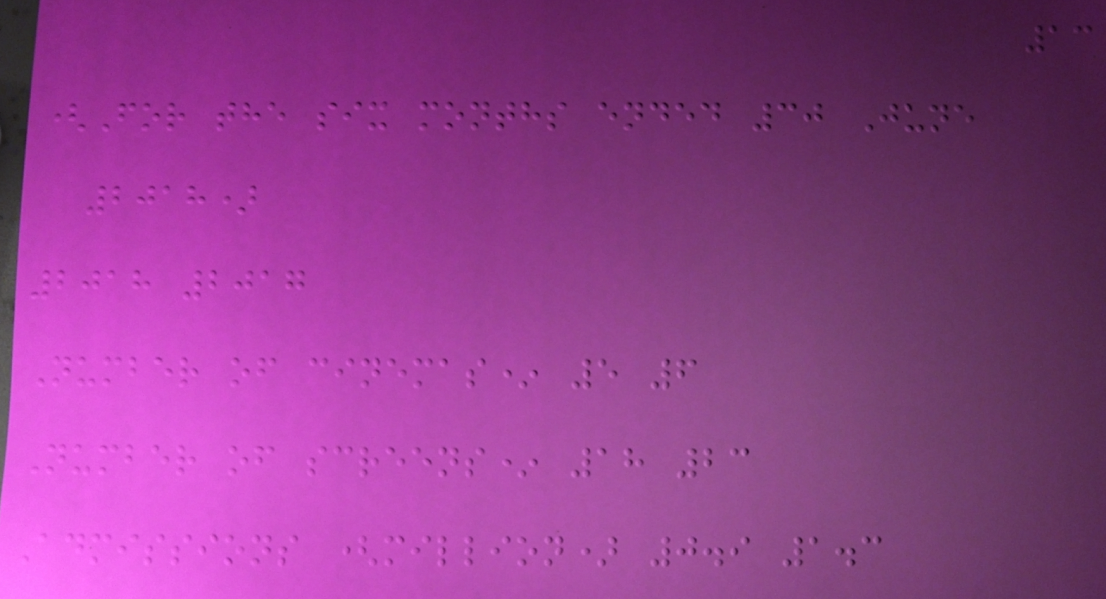13
(For the six months ended 30 June
2018)
2018 2017
Number of cinemas* 5 6
Number of screens* 18 23
Admissions (million) 0.9 1.3
